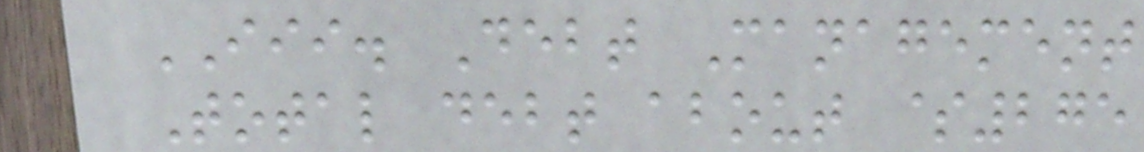III. Debt Management
Total debt about $275
